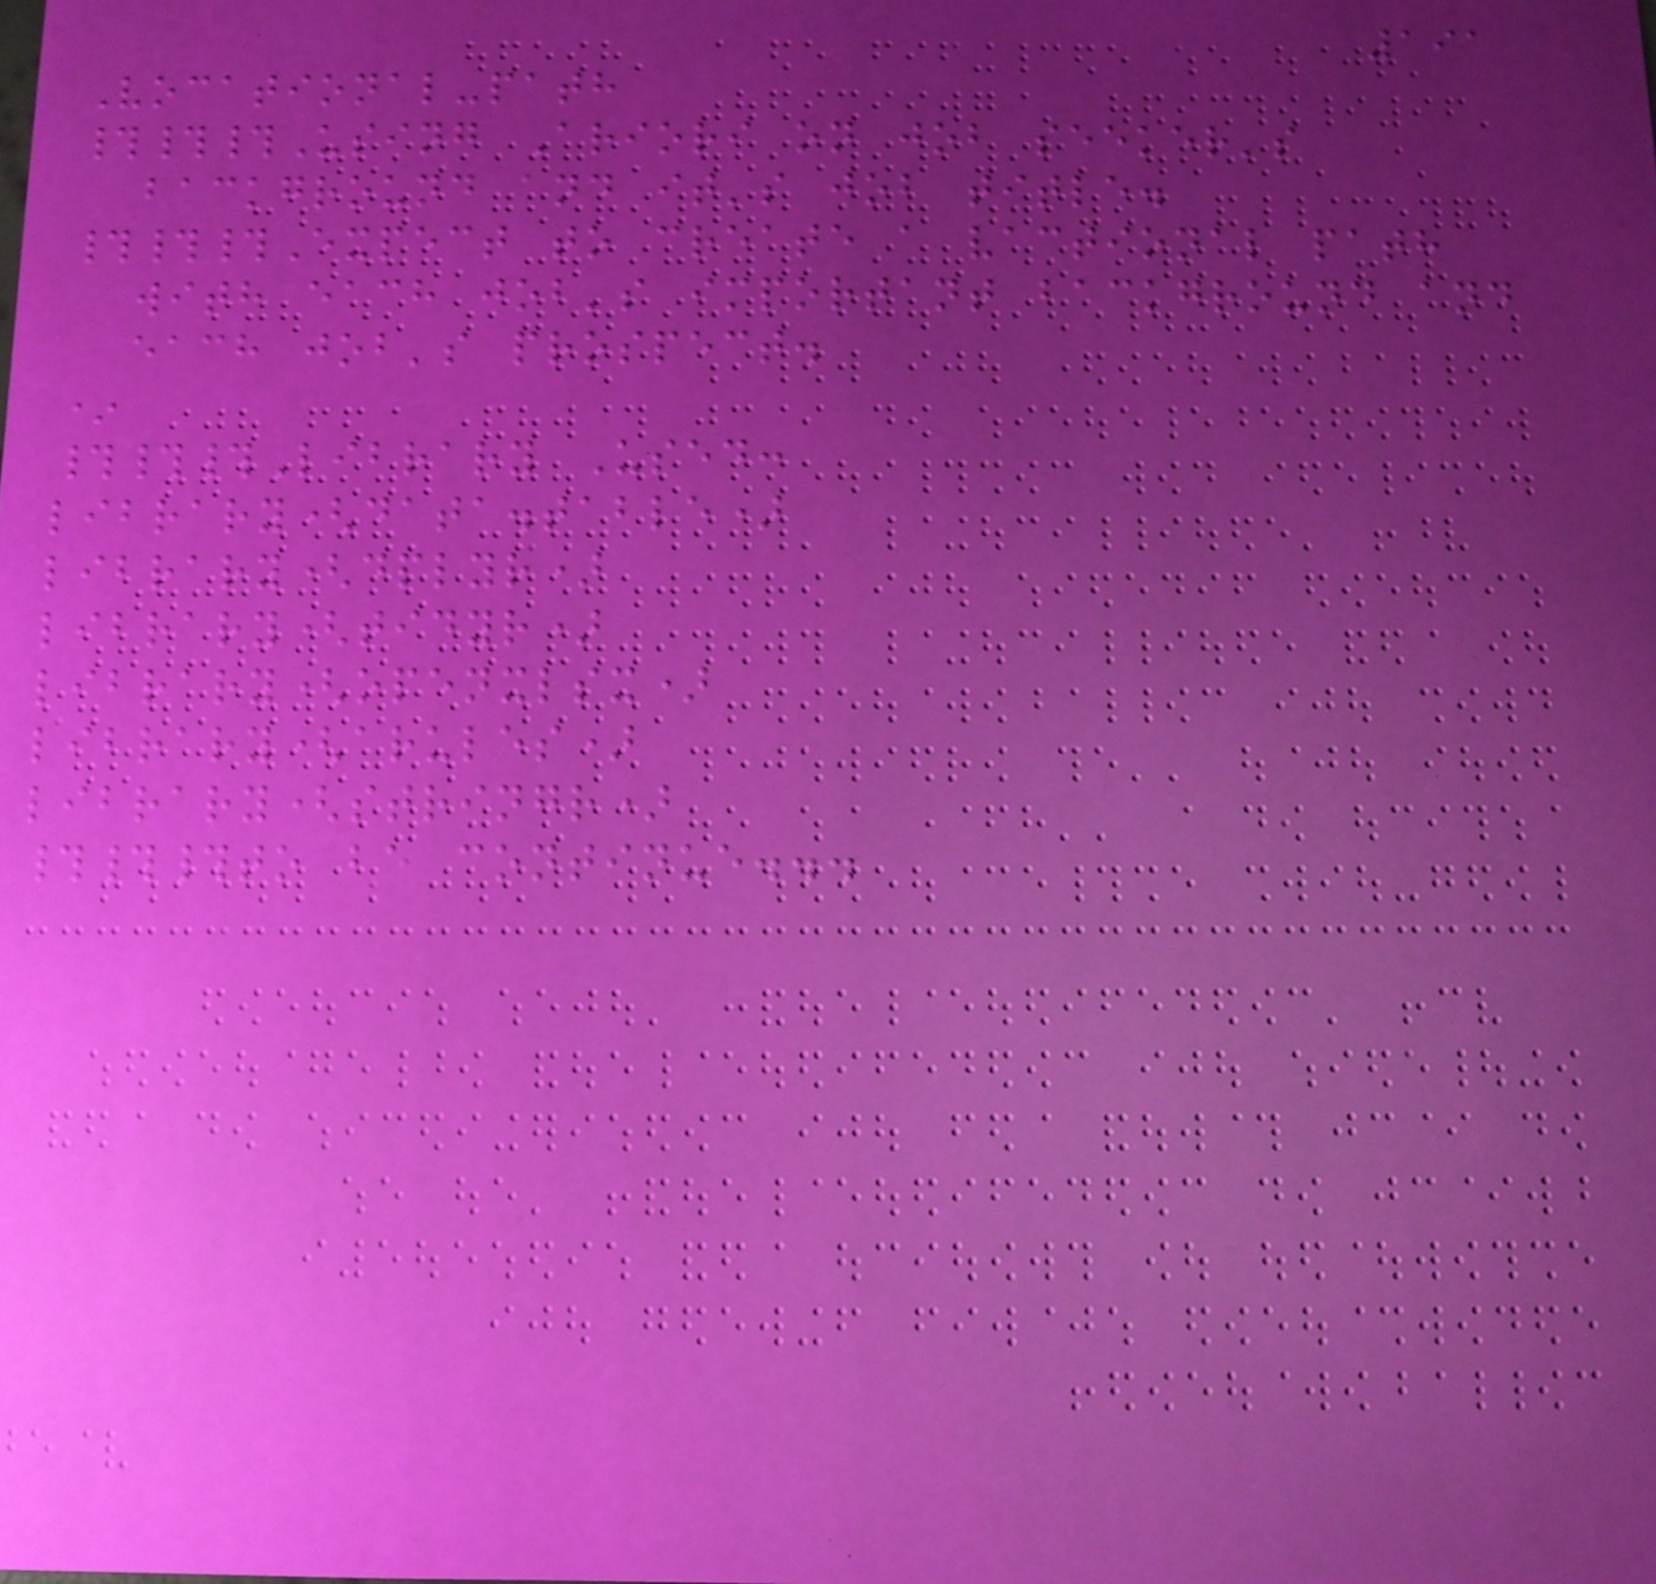191
Vocational-path
###Using Ariori on job seeker's
background and it's job title.
###Expect to create a vactional path
with each job's important background and
each job's prospect.
*
###Library Used:
library(data.table)
library(dplyr)
library(tidyr)
library(openxlsx)
library(arules)
library(stringr)
###to be continue...
